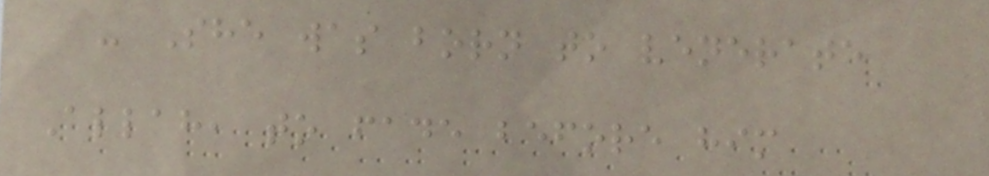- She was born to venerate
Allah, to fade before him
